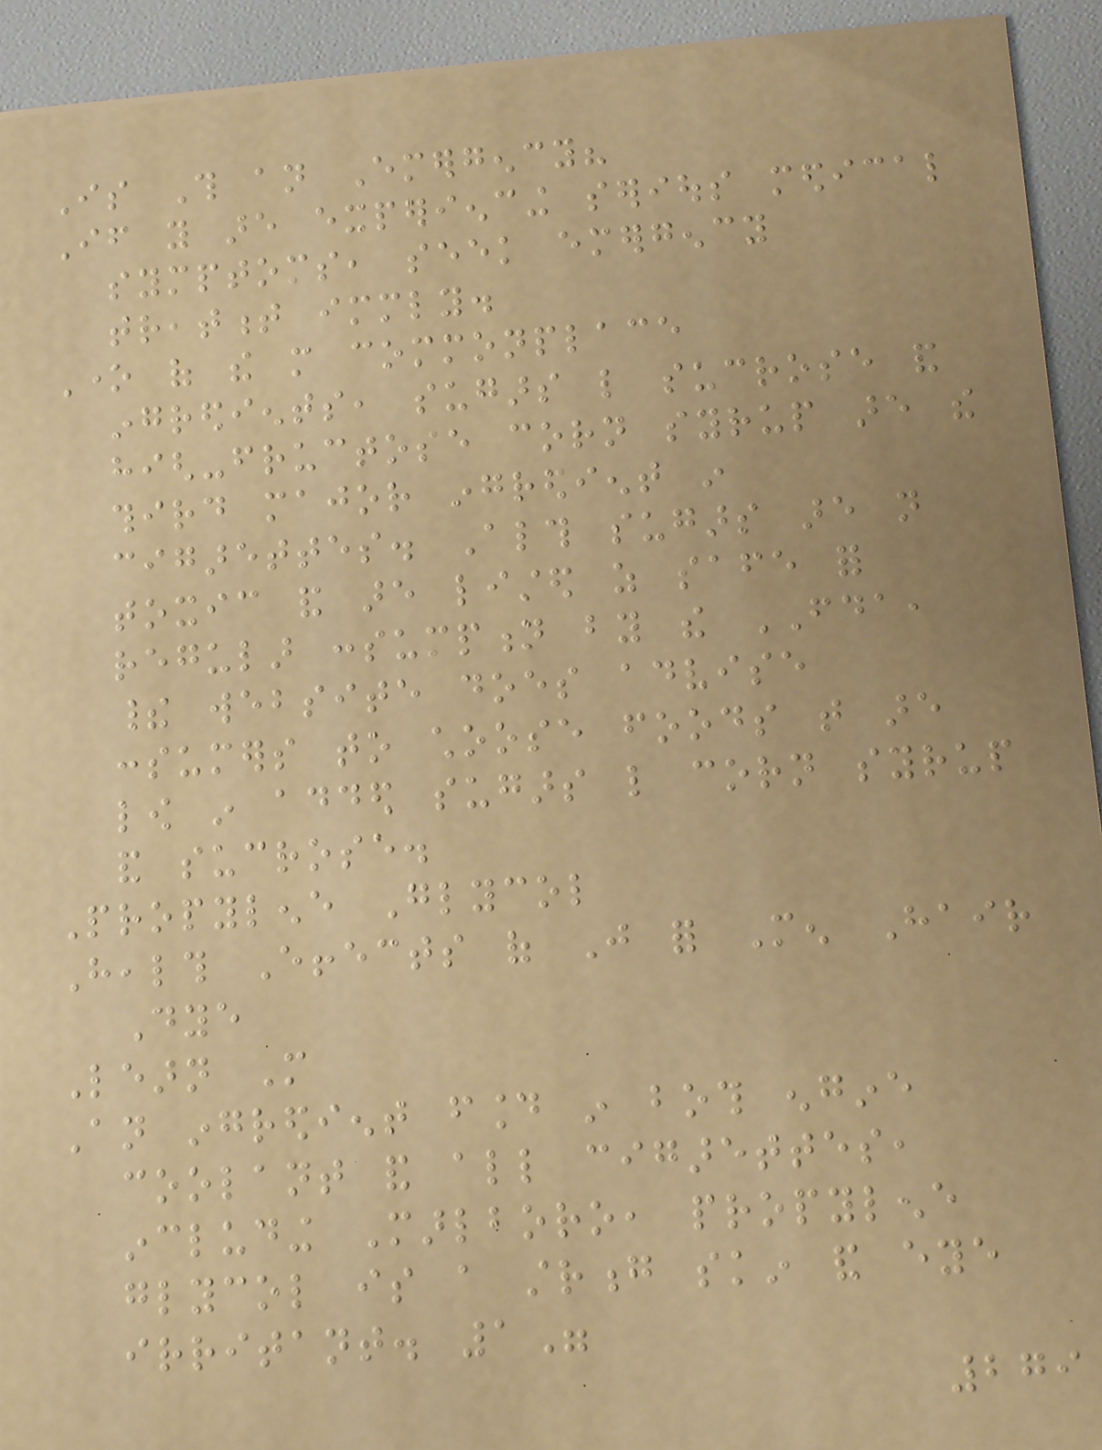Is This an Emergency?
If you are experiencing serious medical
symptoms, seek emergency
treatment immediately.
One of the more commonplace
ingredients, sugars like sucrose and
high-fructose corn syrup are the
third major ingredient in
cigarettes. Although sugars are not
toxic and are listed as safe for
regular consumption by the FDA,
their website does advise
consumers to choose foods that are
low in added sugars like corn syrup
and sucrose.
Propylene Glycol
Health Effects of Just for Men Hair
Dye
Learn More
An ingredient found in both engine
coolant and all cigarettes,
including Marlboro, propylene
glycol is a strong skin and eye
irritant. 1"
279
